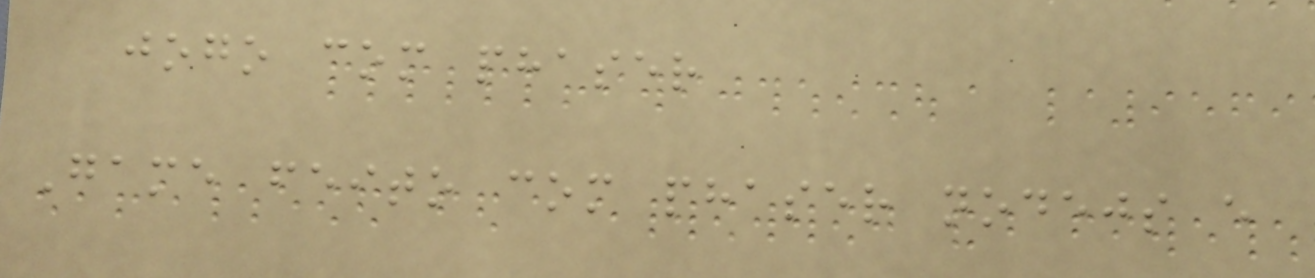jogo com phaser
Game feito com phaser nodejs e
